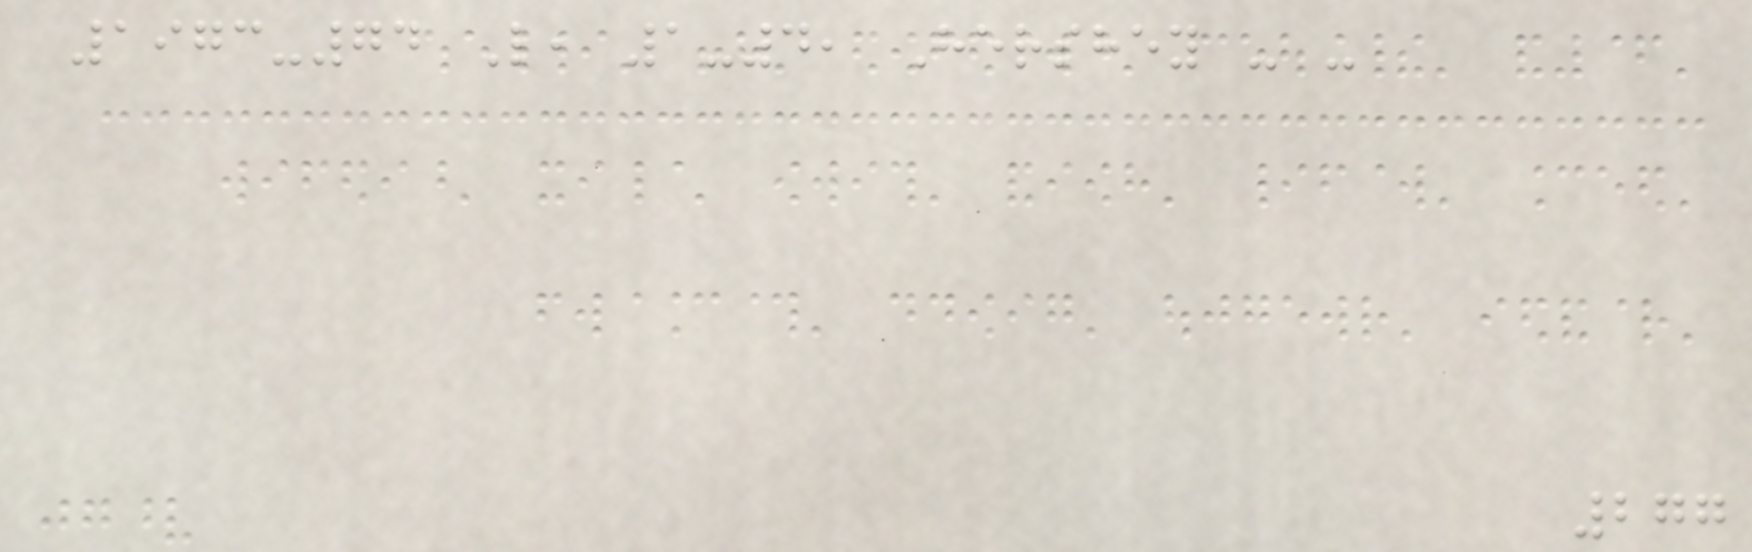1973-74 L, 1-4, Hershey - -
277
